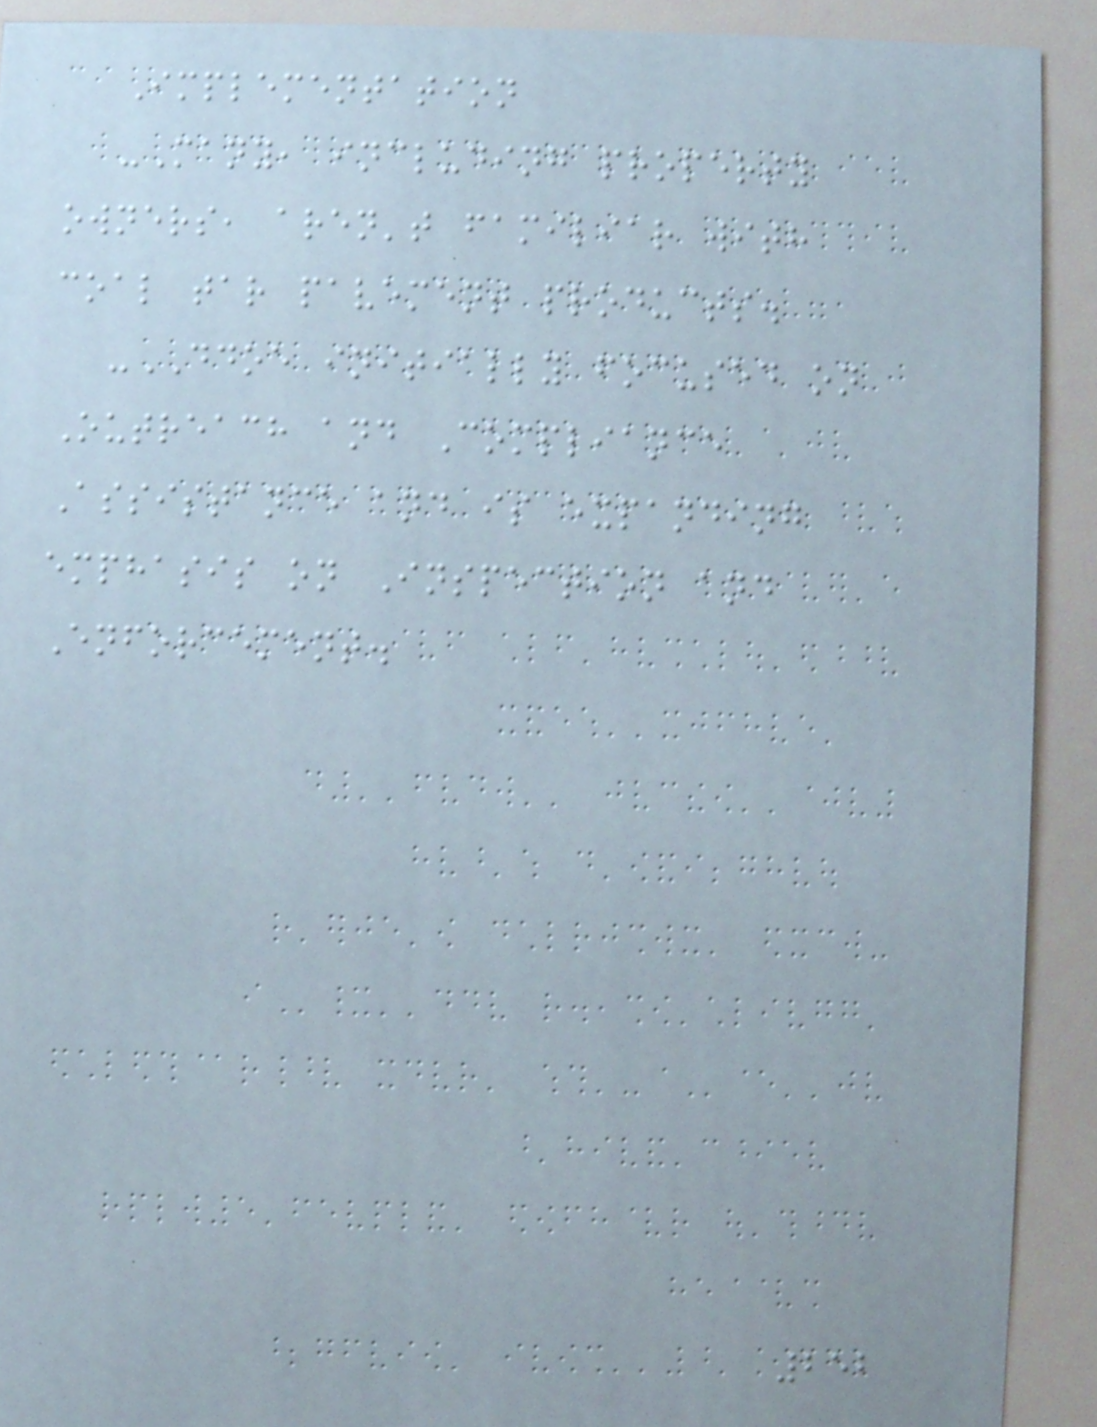Implementation
-Many, including property
owners, aren't familiar with
coal tar pavement products.
-DDOE initially focused on
Outreach and Compliance
Assistance and is expanding
emphasis on Inspection and
Enforcement.
252
